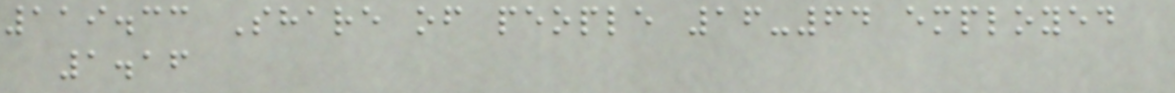119.33 Share of people 16-64 employed
1.16
